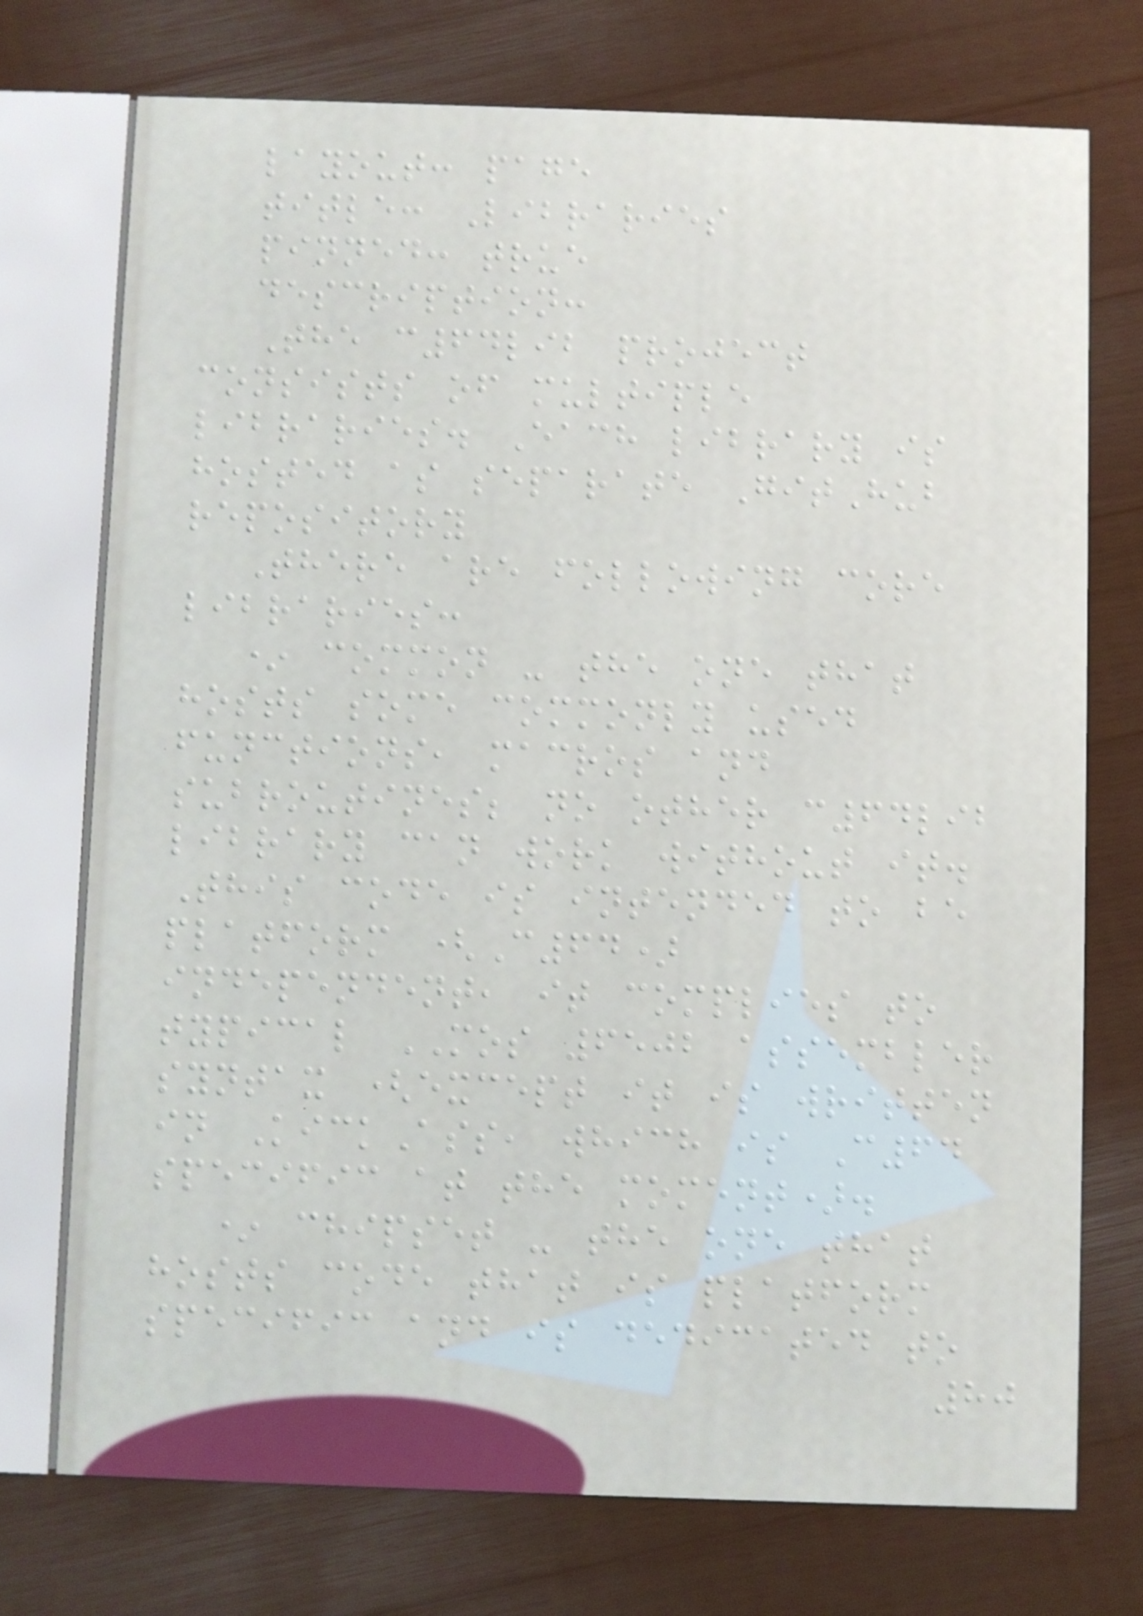layout: page
title: Libraries
pinned: true
description:
The c64lib project
consists of multiple
libraries. Each library is
hosted as separate GitHub
repository
There are following core
libraries:
* common - the one that
hosts some commonly used
functions, macros and
subroutines; no other c64lib
library can work without it.
This code is intended to be
platform (C64)
independent, it complies to
typical MOS 6502 assembler
syntax (except it is written
in KickAss, which is C64
specific at the moment).
* chipset - the one that
hosts code that is platform
specific and is dedicated to
80
